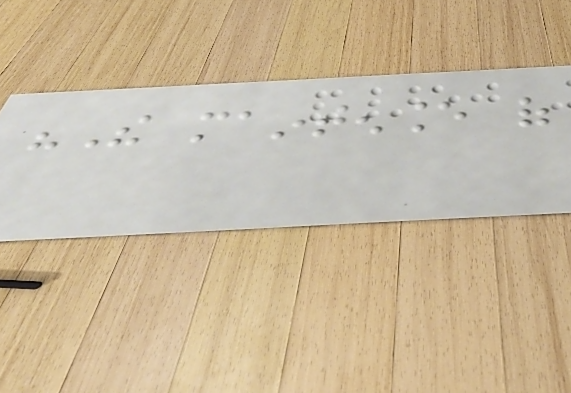"The maintenance of
